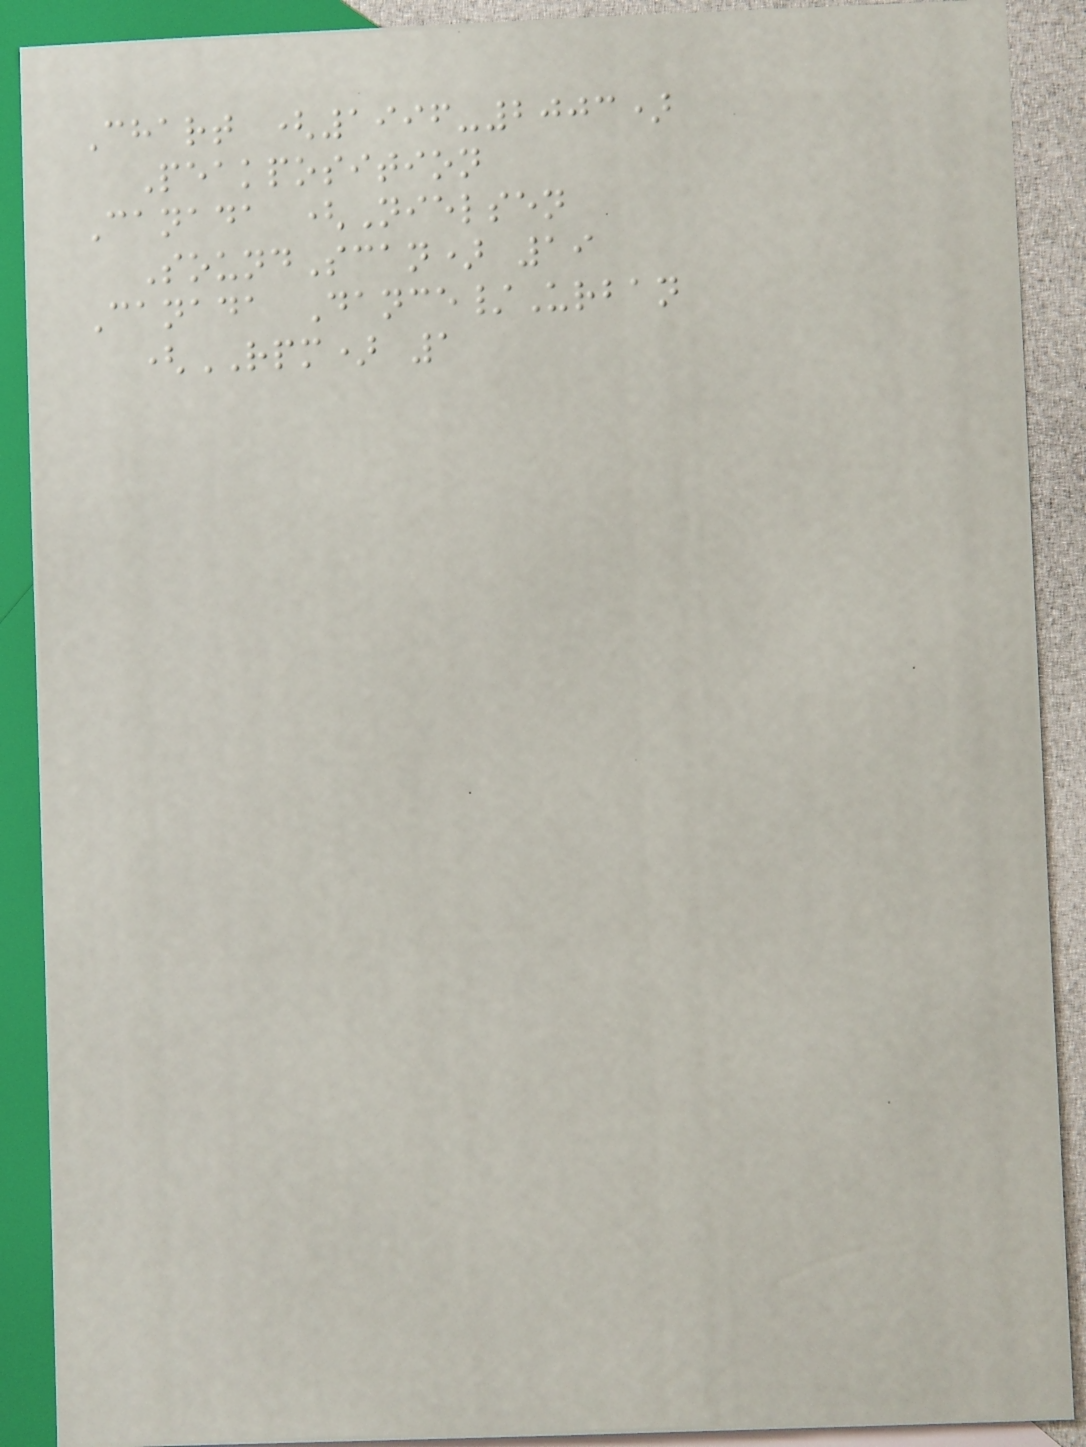Chart (1996-2003)
Peakposition
Canada (Nielsen
SoundScan) 19
Canada Dance/Urban
(RPM) 1
